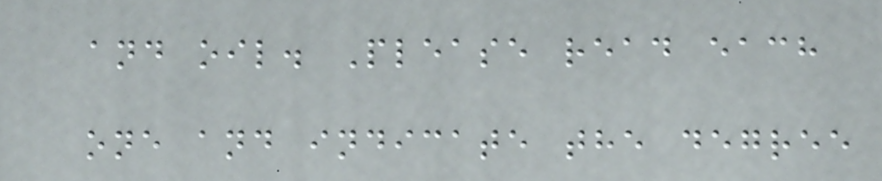and oil. Please read each
one and indicate the degree
